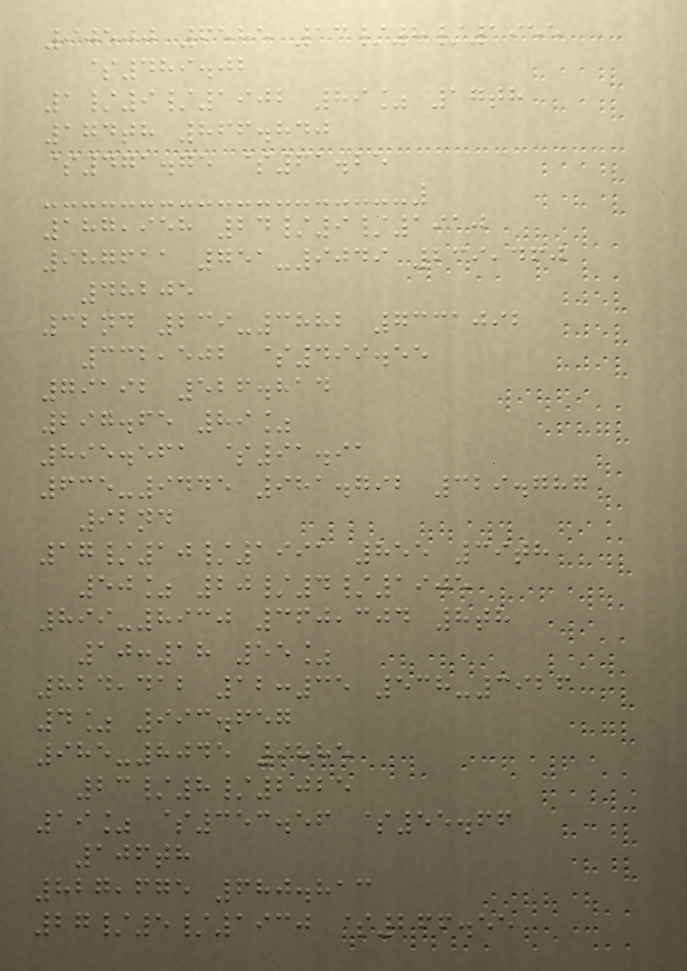90500 6585 13/8/1955
$489.02
1/9/1902 89% 17th
174th 866.840
$471.75 $61.25
187,958 24/9/1910
987611 751-9049 239,460
48205
32nd 239-3882 7331092
332,502 $499.55
79192 526.814
297.65 89%
895.561 $91.91
635-9445 981.792 329.787
92nd
17/10/1991 855 39th
50% 20/4/1905
899-8930 360,304 8th
10:18 55%
824,412 12:35 538-3926
4% 993.657
985-8045 9885
23/8/2025
19% $353.56 $55.66
106th
827,675 680.813
27/5/1930 $266.55
